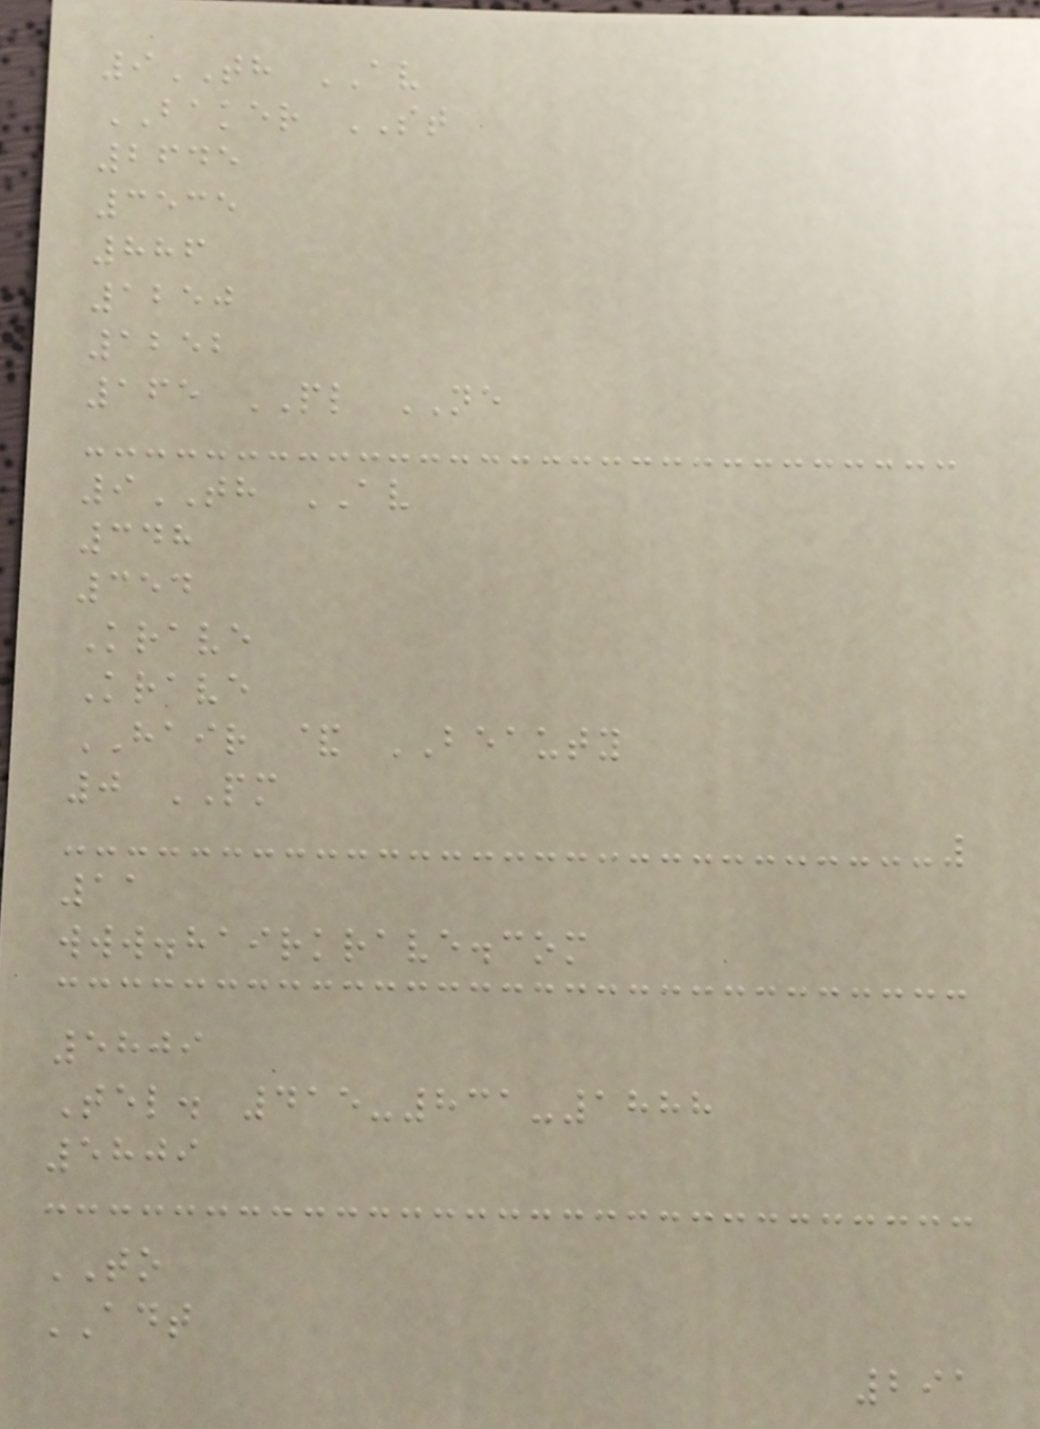9TH AV
BAKER ST
2645
3535
886
1250
1252
165 PL NE
9TH AV
348
354
Krave
Krave
HAIR & BEAUTY
0 PM
11
www.hairkrave.com
5809
Tel. 415-831-1888
5809
TO
ADT
291
